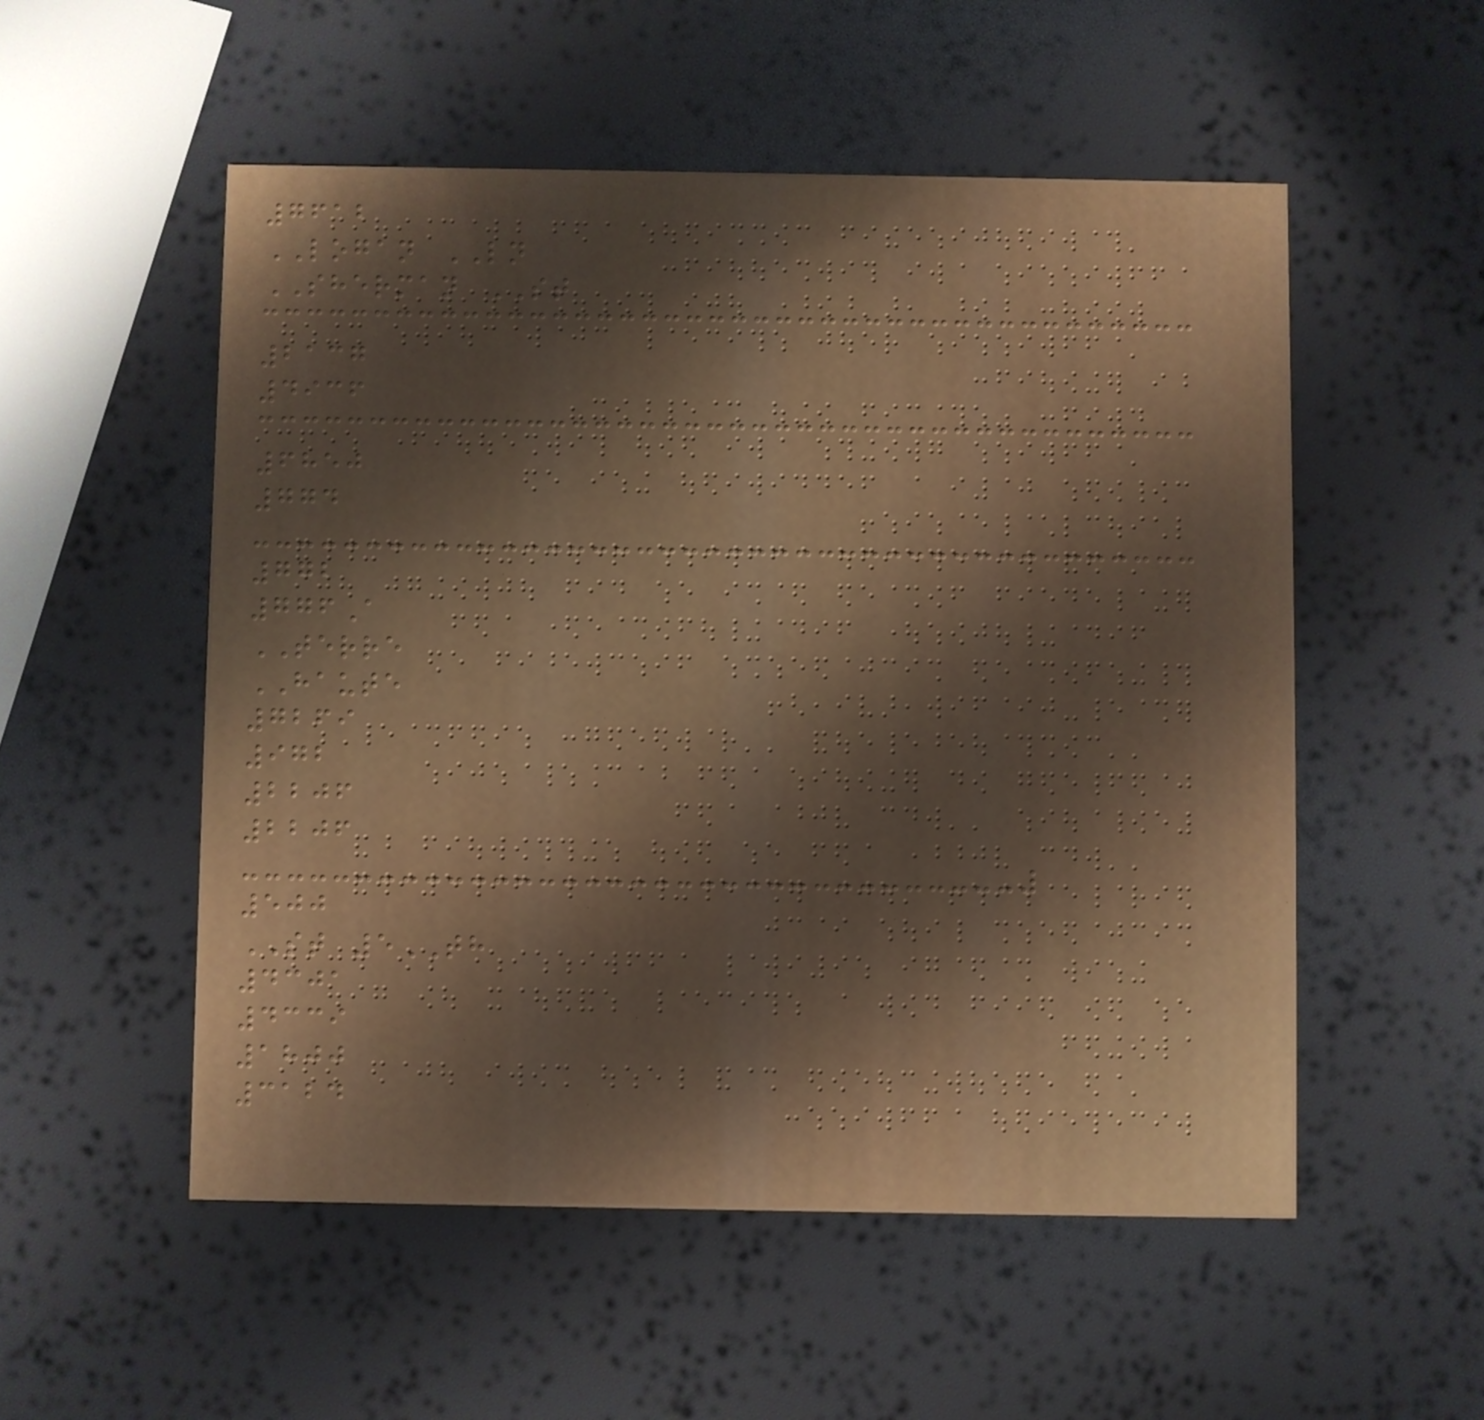7612
LOGAN LN
SHERMAN ST
2137
4936
6850
774
772
776A
TERRE
HAUTE
7269
972
2206
2206
500
ST 5TH
4301
4339
1800
3124
